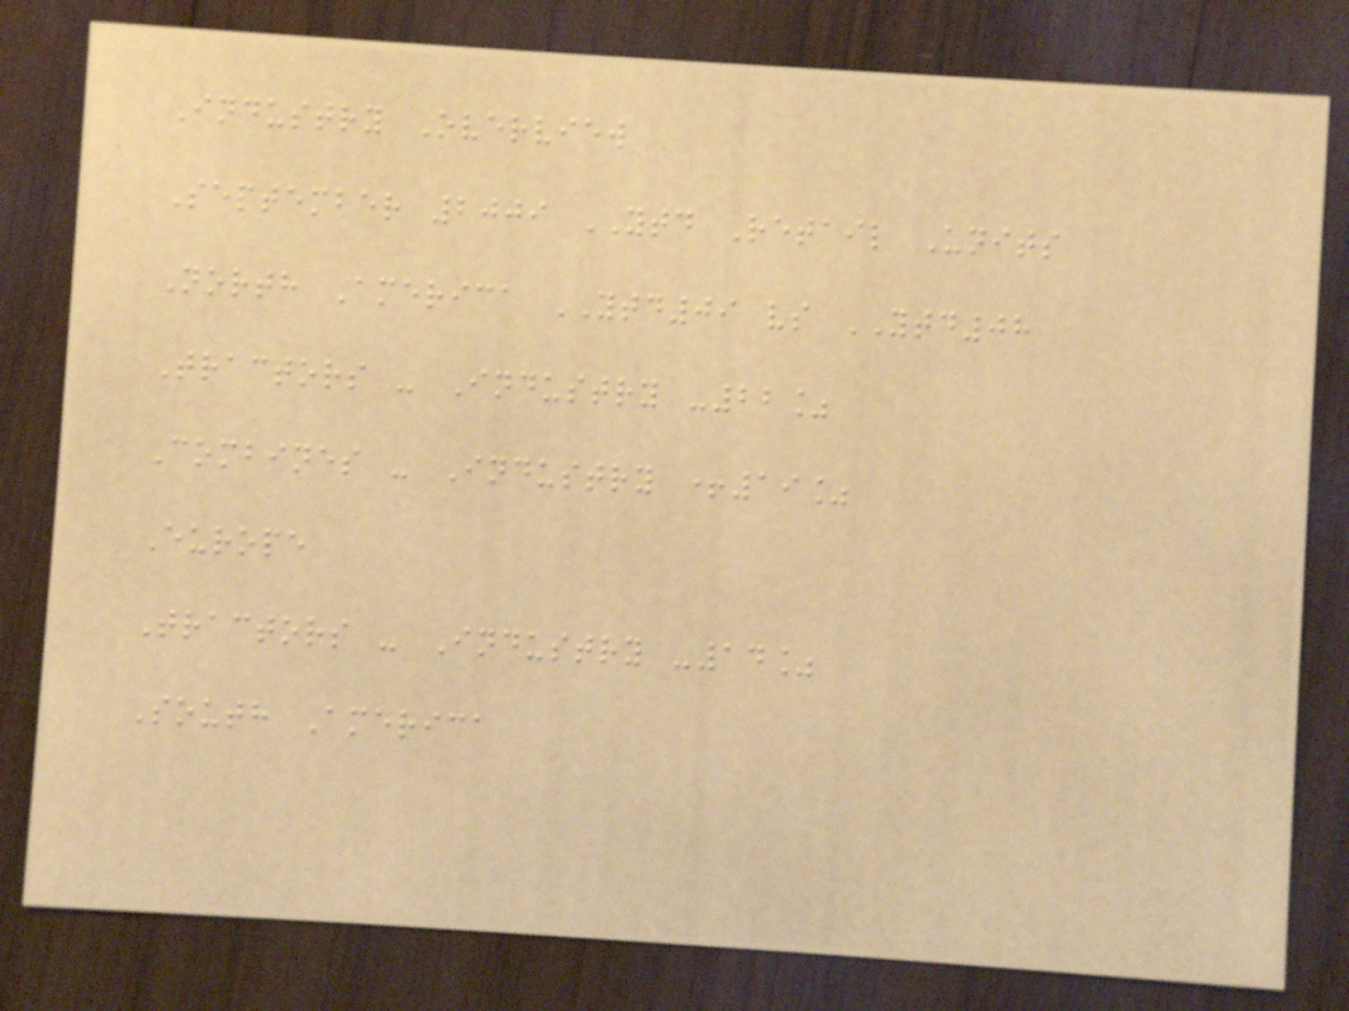Industry Overview
September 2009 YTD Retail Units
North America YTD09 vs YTD08
Tractors - Industry -22%
Combines - Industry +19%
Europe
Tractors - Industry -14%
South America
